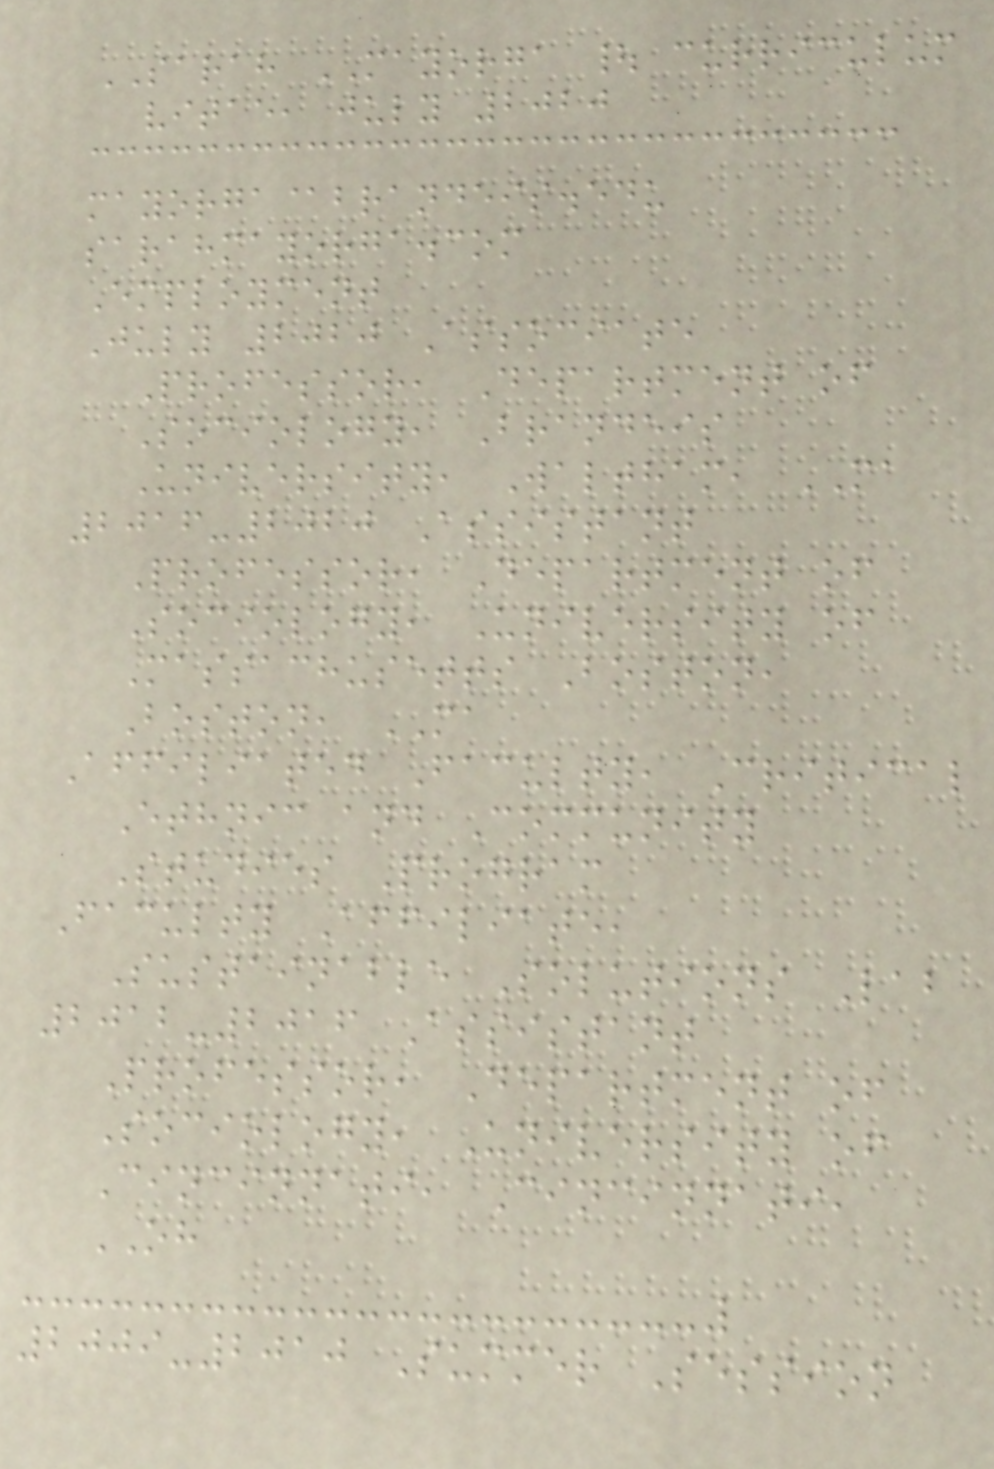SARAH MAYORGA | curriculum
vitae, july 2020
mayorga@brandeis.edu
sarahmayorga.com
Employment
July 2020 Associate
Professor, Department of
Sociology, Brandeis
University, Waltham, MA
2016-2020 Assistant
Professor, Department of
Sociology, University of
Massachusetts Boston,
Boston, MA
Affiliated Faculty, Critical
Ethnic and Community
Studies Program
Faculty Affiliate,
Sustainable Solutions Lab
2012-2016 Assistant
Professor, Department of
Sociology, University of
Cincinnati, Cincinnati,
OH
2009-2010 Summer Session
